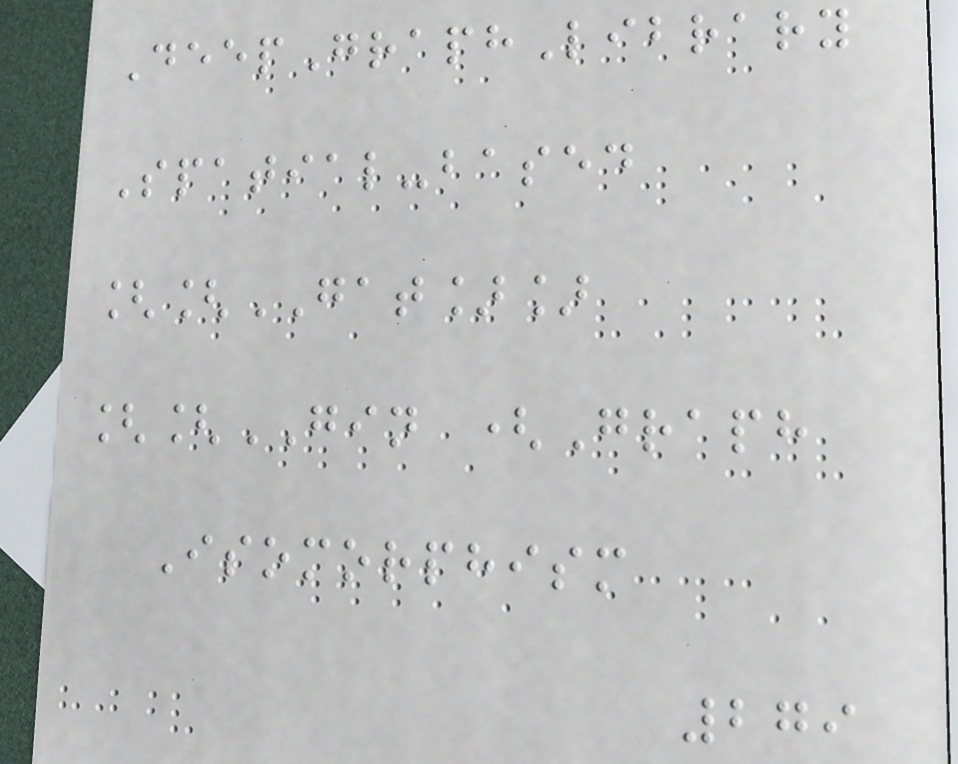DeepGraphLibrary
Spatial-based
[[GAT]]
[[GIN (Graph
Isomorphism
279
